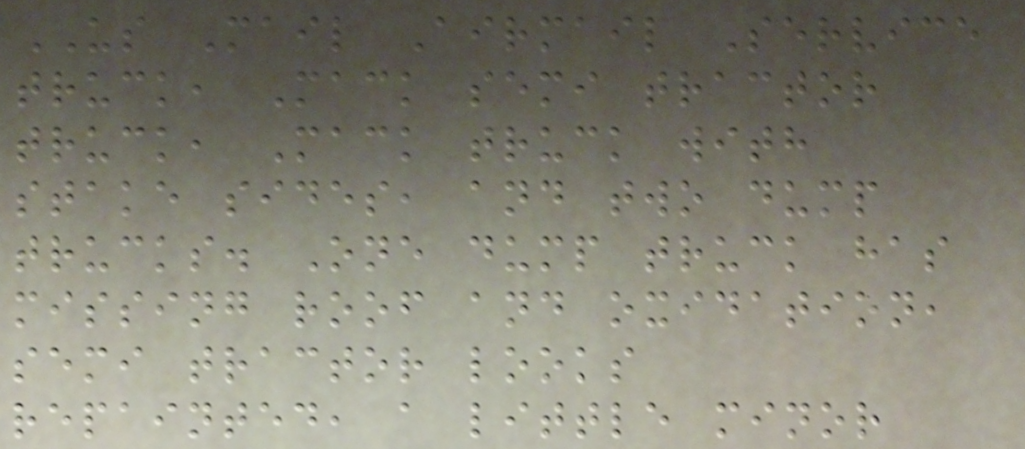US Mail Airmail Service
truck, Mack semi tractor
truck, Mack truck with
stake sides, and two dump
trucks. One dump truck has
missing roof and oxidation,
semi tractor looks
repainted, a little minor
